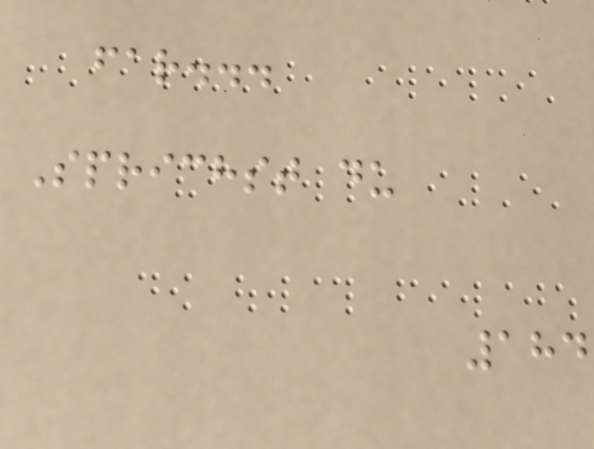far...
Sprichst du
184
